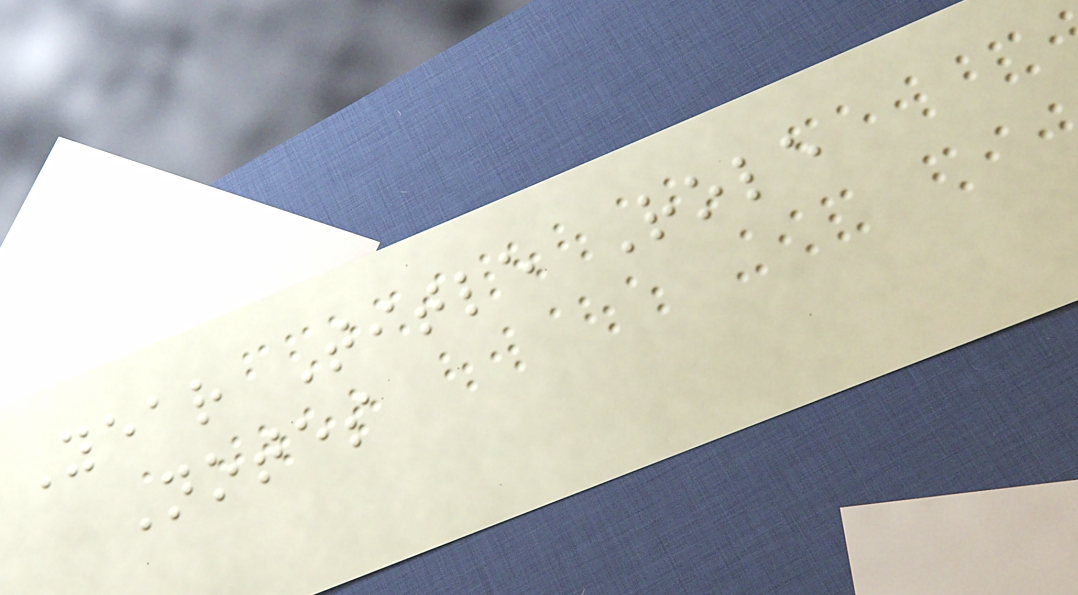Year Title Role
Notes
